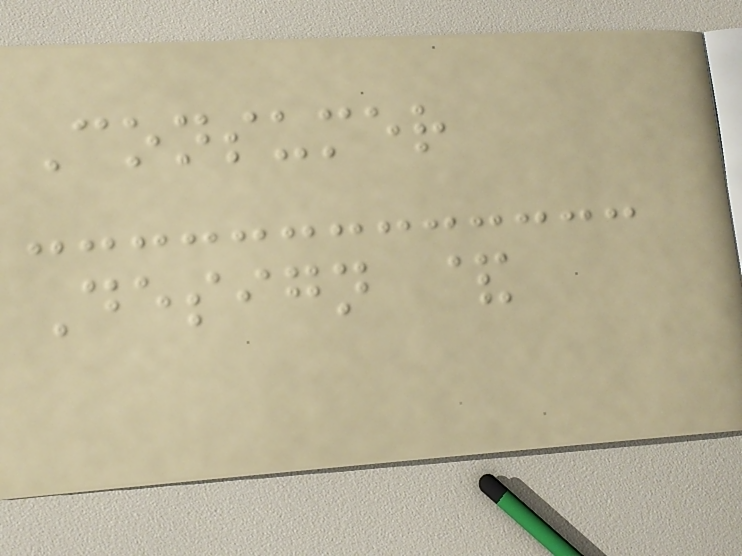Consumer
Design &
